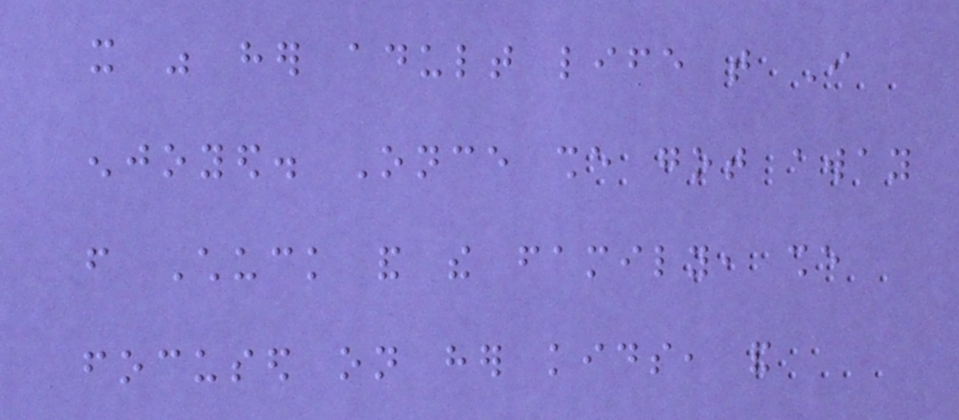it was her adult life that I
enjoyed. Once she got away
from Chuck and the family, she
focused on her kids, and
